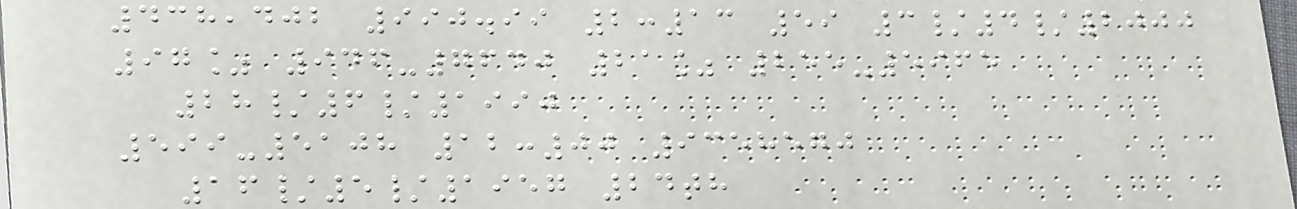438,402 990.99 2:13 59 3/4/2000
97% 946-7640 21% 255-5965
28/6/1990
599-5108 12:00 9358570
16/5/1957 24th
